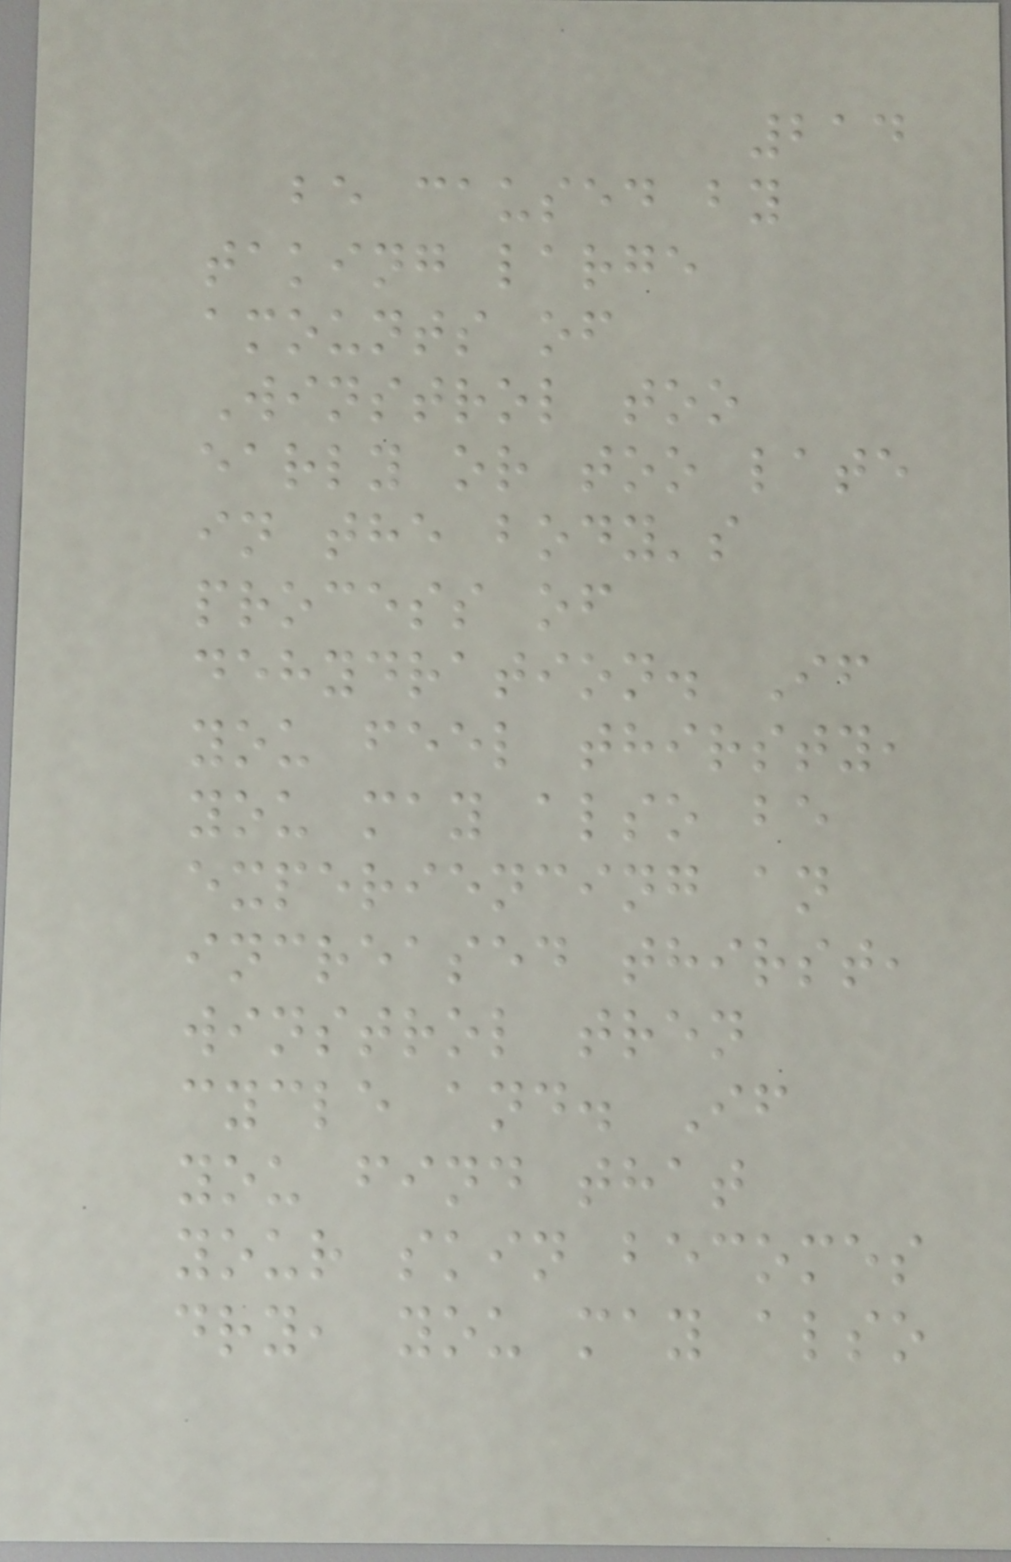214
be caused by
taking large
amounts of
Winstrol too
early or too late
in the body's
process of
dehydration. If
you feel thirsty,
you may also be
experiencing an
increased thirst,
winstrol tren
cycle and. If
you find that
your skin becomes
dry, you may also
